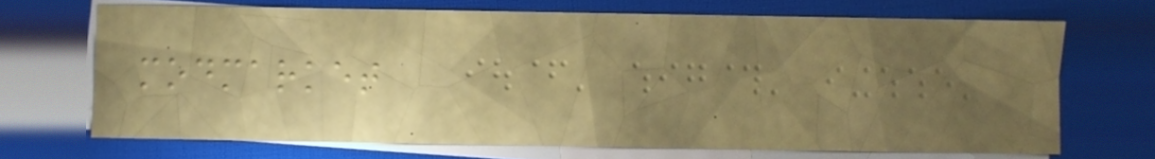modmarket
